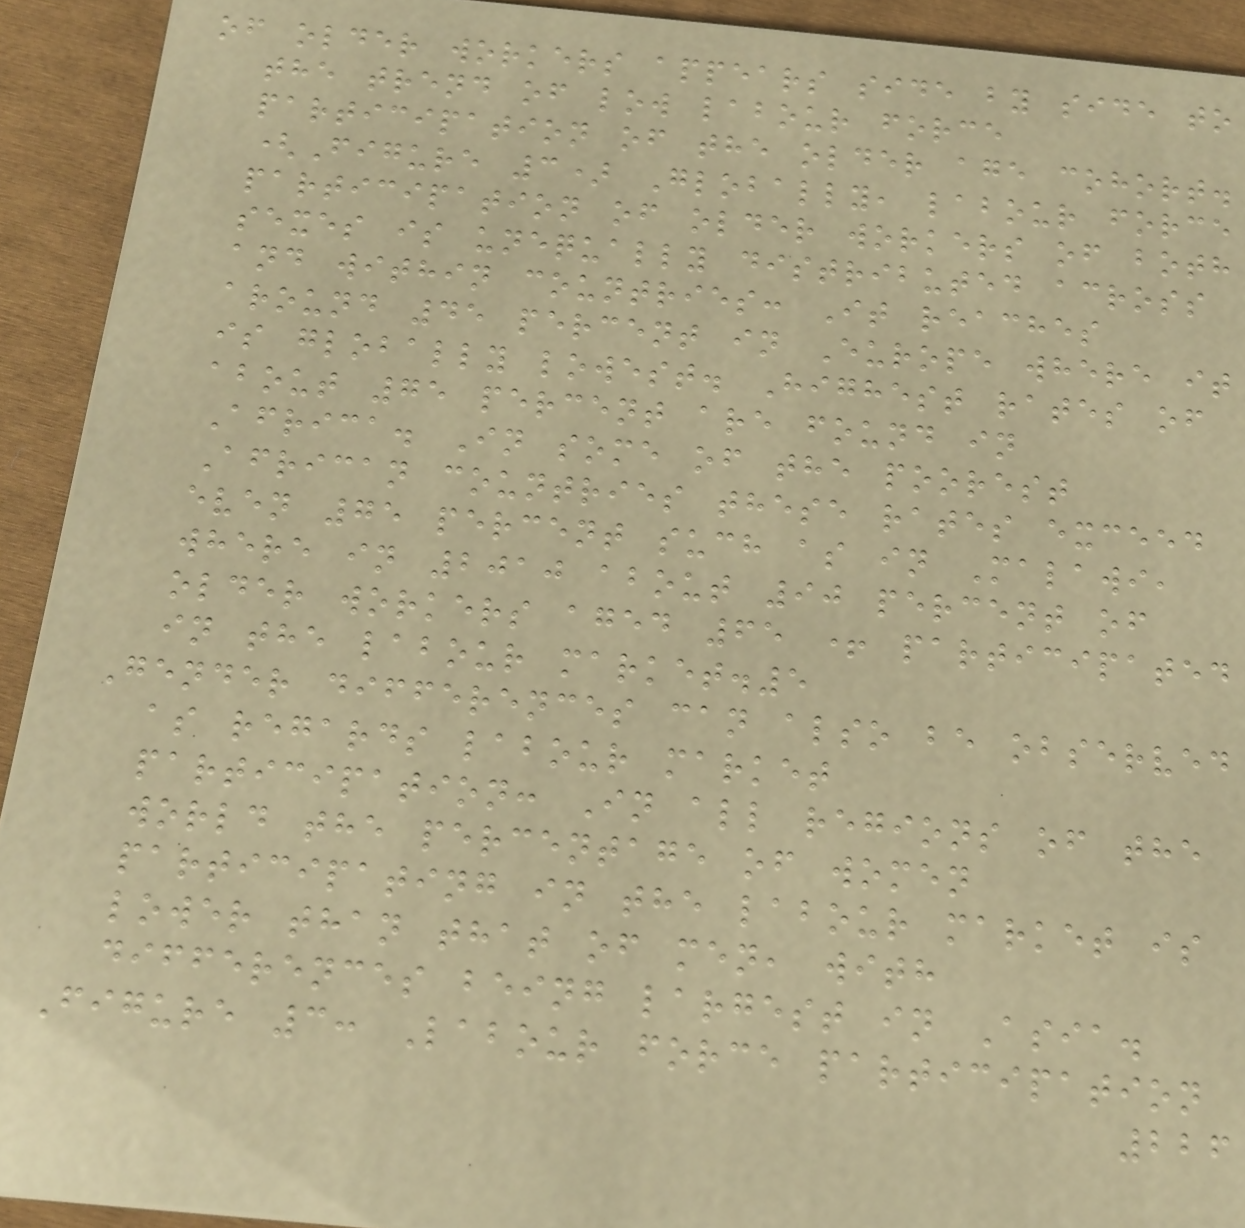of older workers appears side by side to
the trend of low labour force
participation of the older age cohort.
(Figure 3) Globally, labour force
participation of older workers of both
sexes is unequally distributed across
and within countries: It reaches
around 45 percent in Europe where it
is globally lowest. Highest rates of
about 75 percent are found in
Africa. In some of the poorest
African countries these rates exceed
even 75 percent such as in Malawi,
where in 2010 about 90 percent of
older workers aged 65 + participated
in the labour market.5
Gender differences can also be observed
as regards labour market
participation: In all regions of the
world the percentage of women
participating in the labour market is
lower than that of men, with
differences being largest in Asia.
Figure 3: Labour force participation
226
